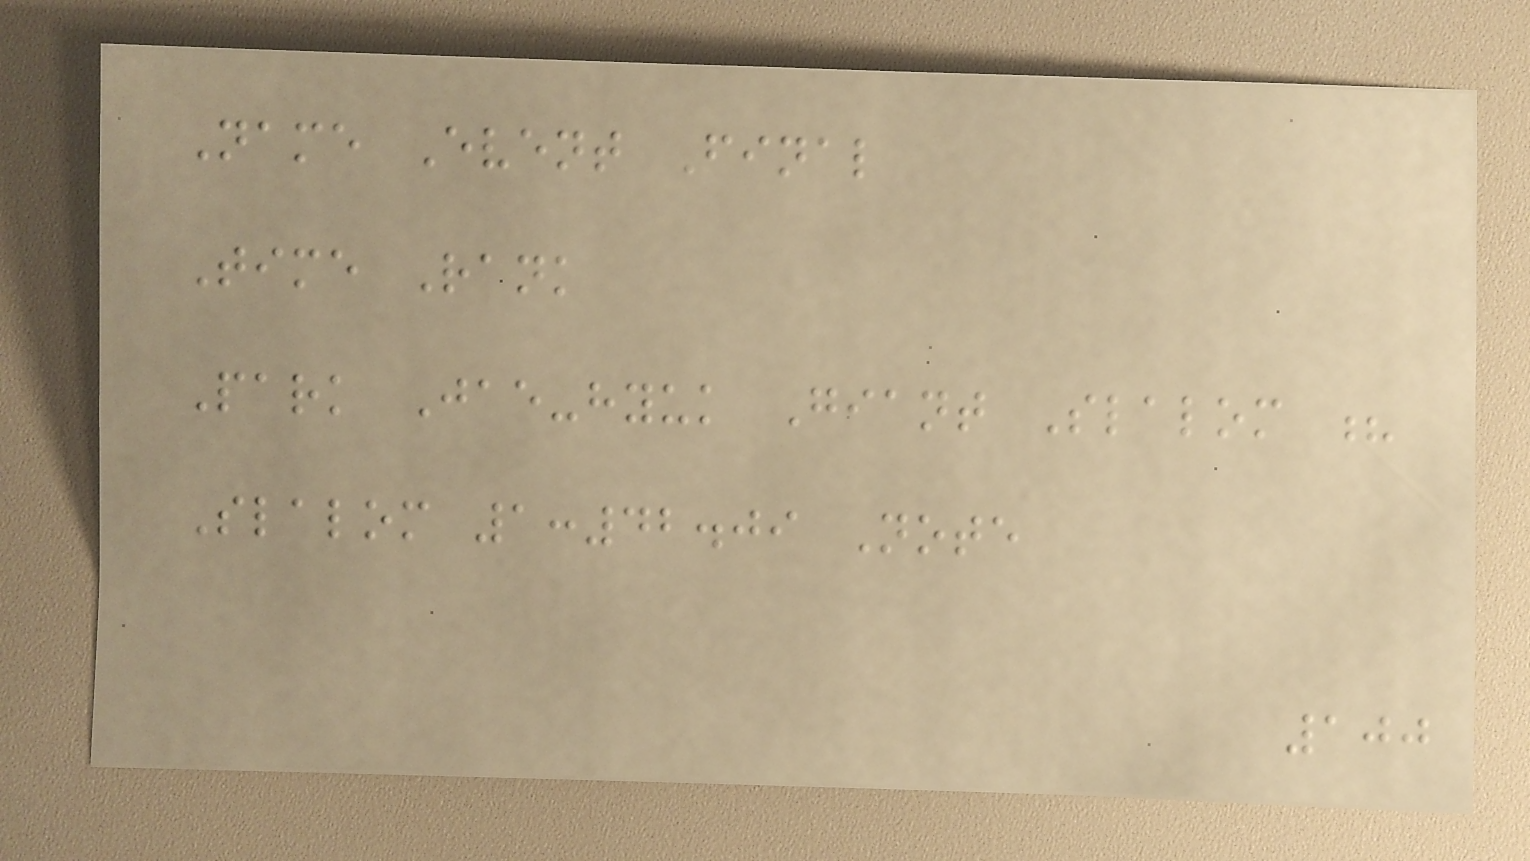Name Event Final
Time Rank
Park Jae-hyuk Giant Slalom ?
Slalom 1:42.09 Note
100
